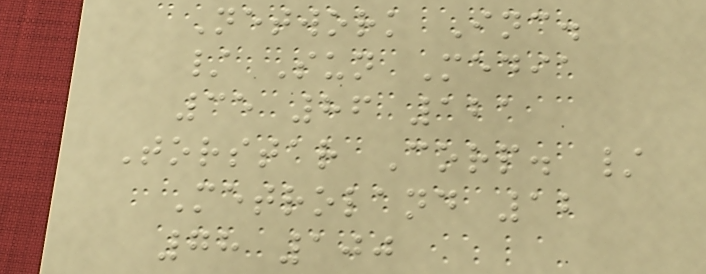Network Inc.
/ Sun Media
35 86 121
Torstar Corp. /
Metroland 12
78 100
